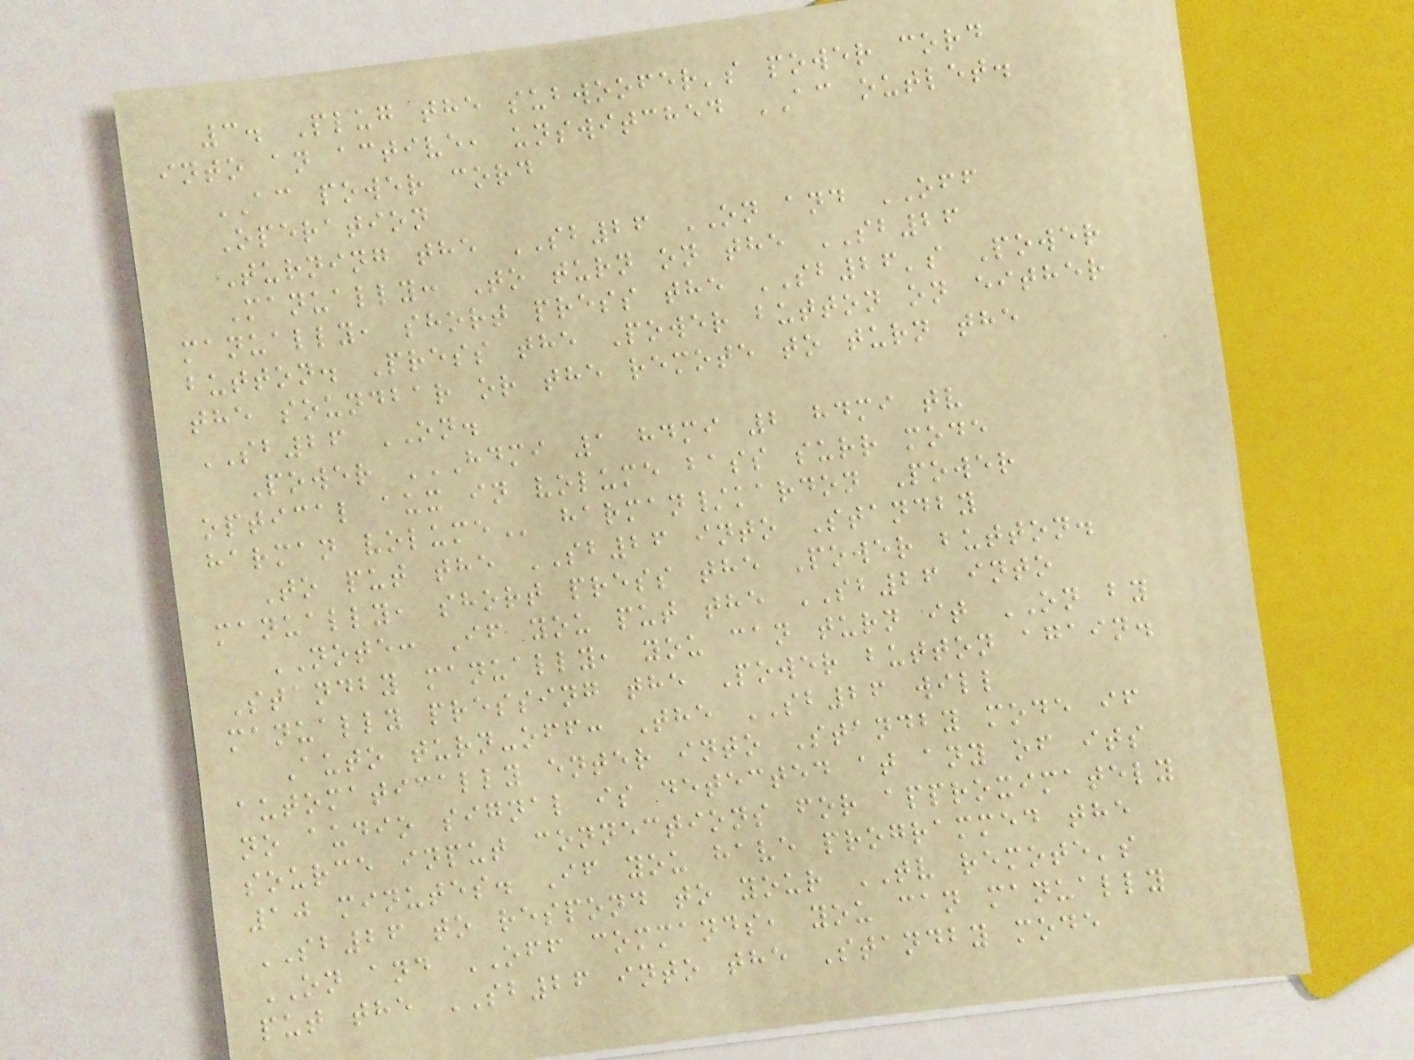3. Plug the subwoofer's power cord
into an active, unswitched AC outlet.
AC power cord
Operation
Turning the SB26 ON and OFF
Manually: To turn on the SB26
manually, short press the SB26's Power
button. Press the Power button on either
the soundbar or the remote to turn the
SB26 ON.
Power HDMI 1 HDMI 2 HDMI TV
OPTICAL AUX IN VOLUME BASS SURR MODE
HARMAN VOLUME harman/kardon Power
To put the SB26 into Standby
manually, short press the Power button.
NOTE: If you put the SB26 into
Standby manually, you can turn it ON by
manually pressing the Power button again.
Auto turn-off: The SB26 will
automatically enter into Standby mode if
no audio signal is detected at any of its
source input connections for approximately
10 minutes. If you have programmed the
SB26 to respond to your TV remote's
ON and OFF commands, you can manually
put the SB26 into the Standby mode
